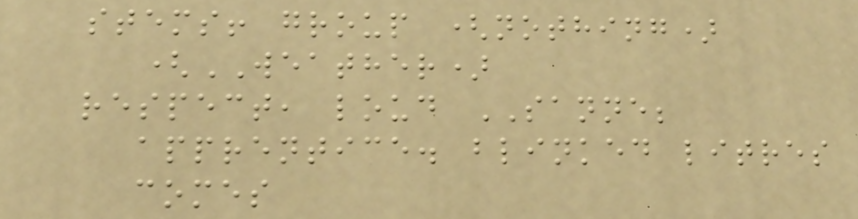stems! group (nothing)
(WEATHER)
respect, loud SANNE;
apprentice. blinked litres
comes
